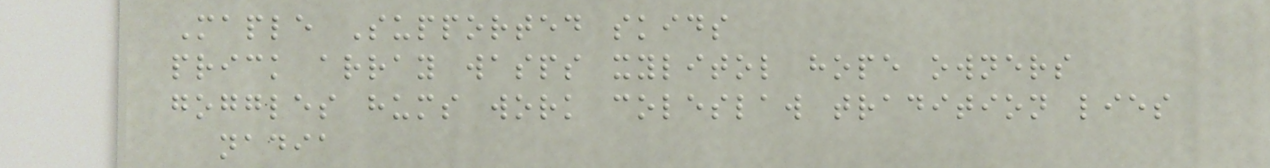Maple Supported skids
prick array wasps xylitol hope owners
goggles hums work coleslaw tradition lies
nadia
